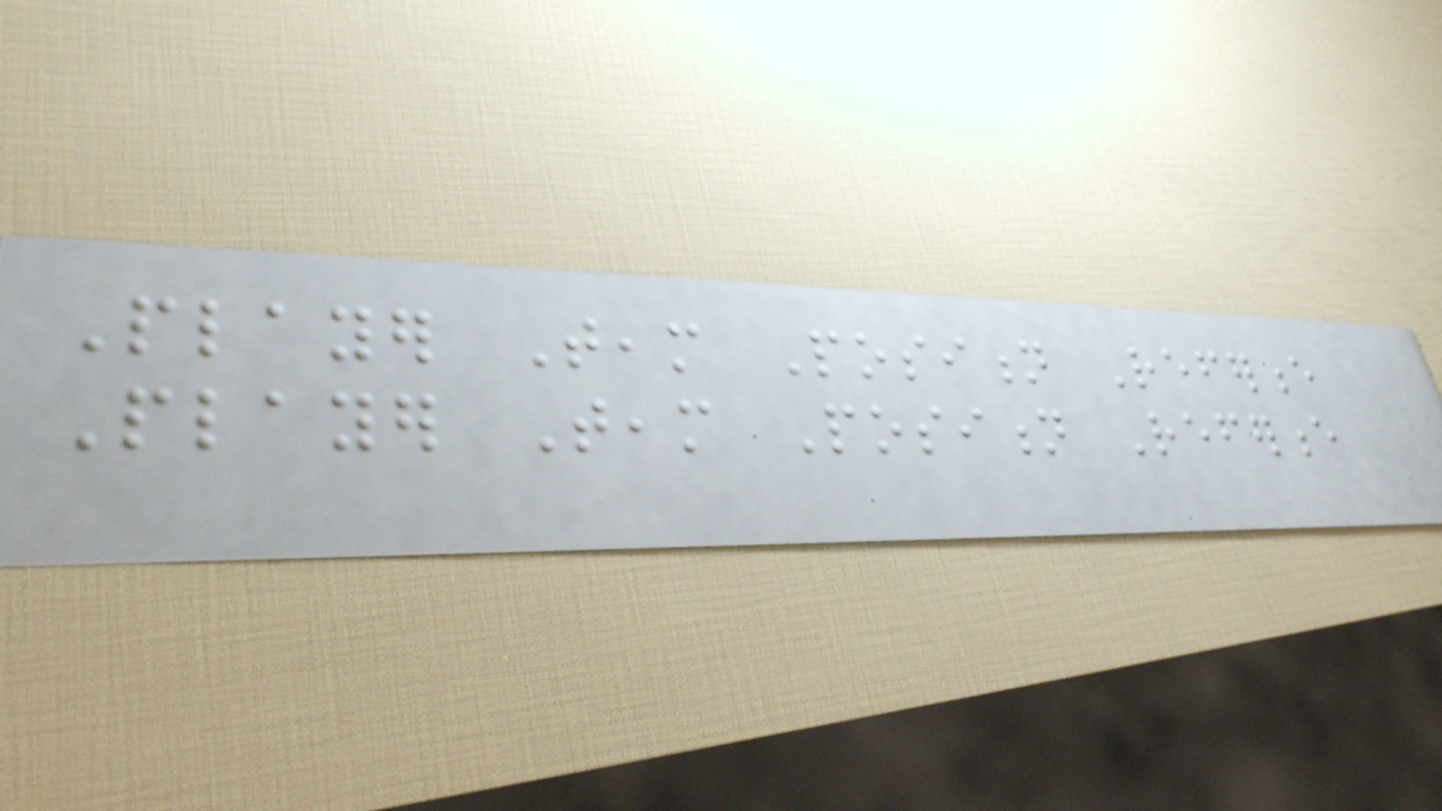Player Team Position Reference
Player Team Position Reference
